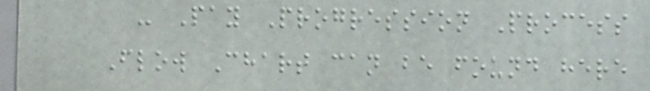- Pay Progression Process
Flow Chart can be found here
